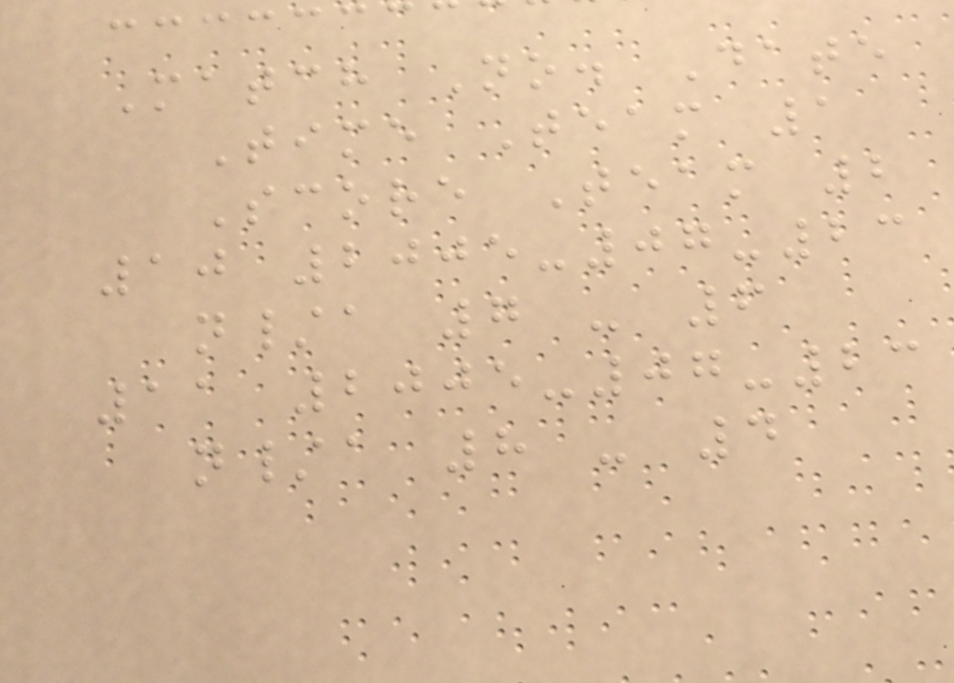Match No. Date
Time Team 1
Score Team 2
10 2005-07-23
n/a 7 - 6
11 2005-07-23
n/a 8 - 4
